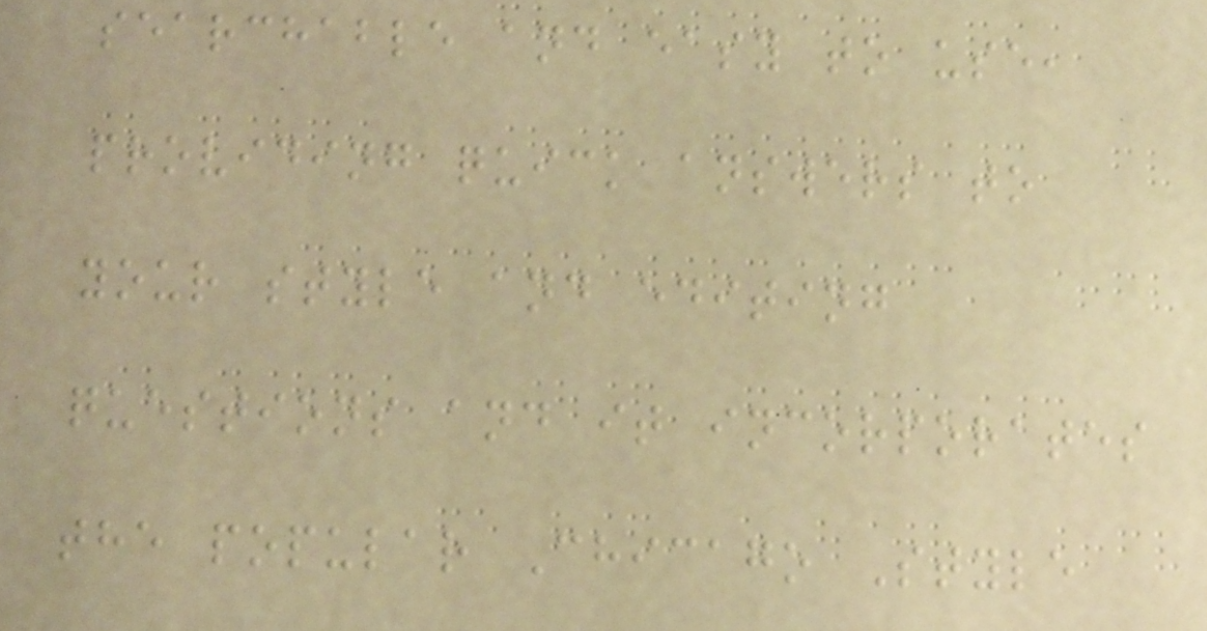searchable and easy to use,
providing quick answers to
your style and editing
questions and it incorporates
the popular Chicago Style
